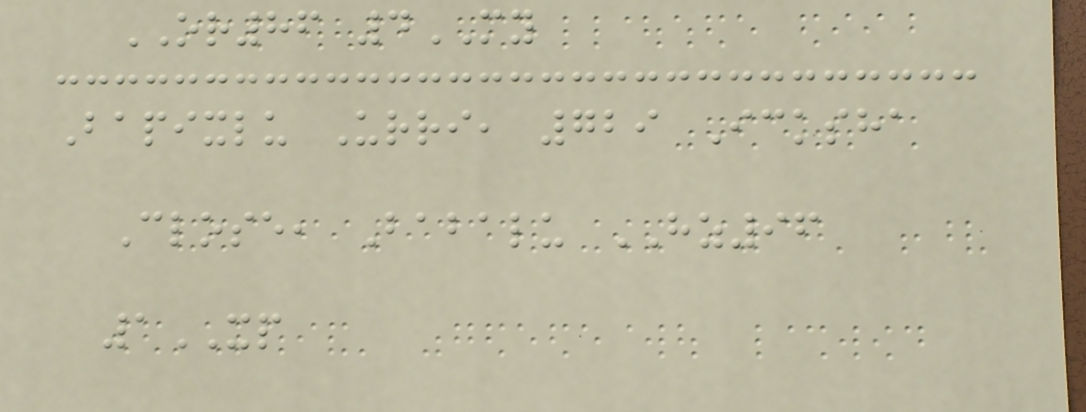OR86 4MY
Bapixlu Urri, 729 Icksha
Close, Babalu HZ96
1XP
